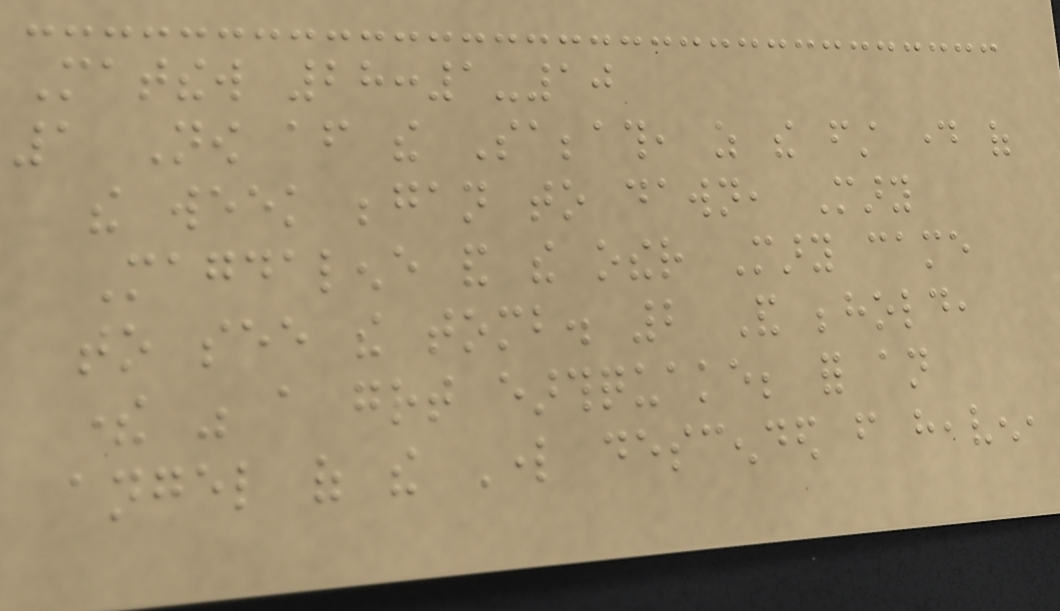Matthew 28:1-10
1 Now after the Sabbath, as the first day of
the week began to dawn, Mary
Magdalene and the other Mary came
to see the tomb. 2 And behold,
there was a great earthquake; for an
angel of the Lord descended from heaven,
